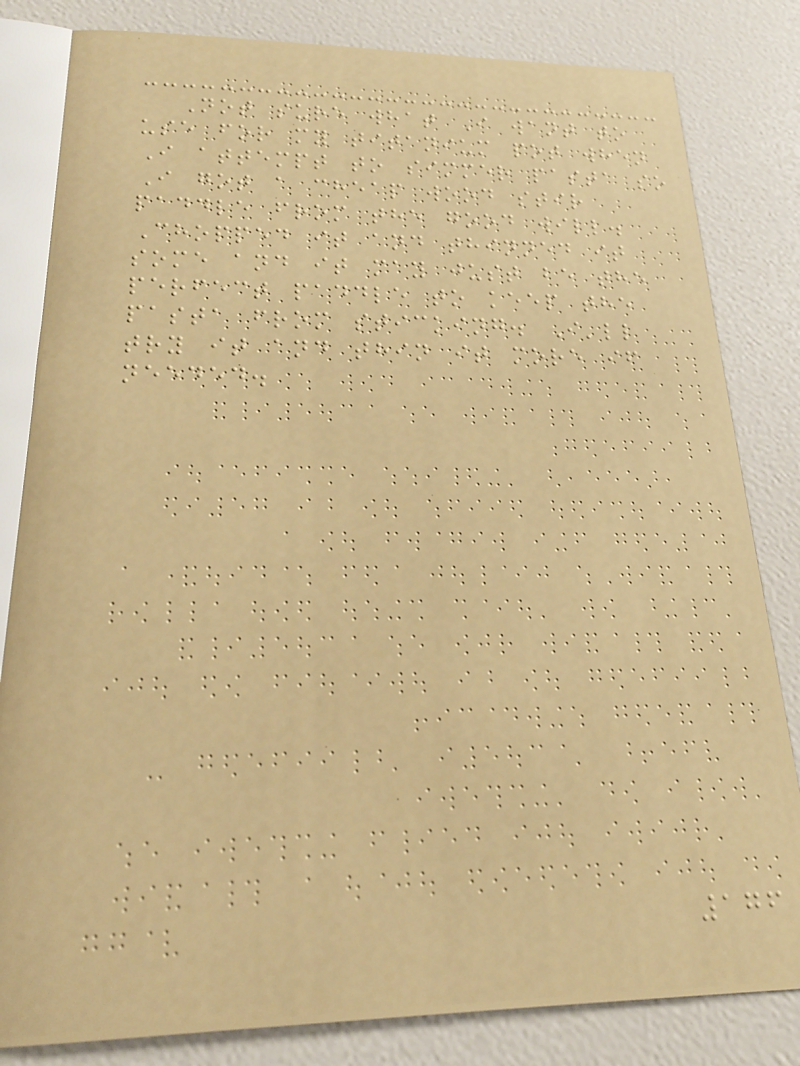Not sure what I want to
use for my titanium pot when
I attempt to simmer pasta so
I got a cheap wood stir
paddle from the good will.
Chopped it and thinned it
some and it may just be the
perfect paddle to keep the
pasta from sticking. I'll
try it and thin it more if
needed.
176
